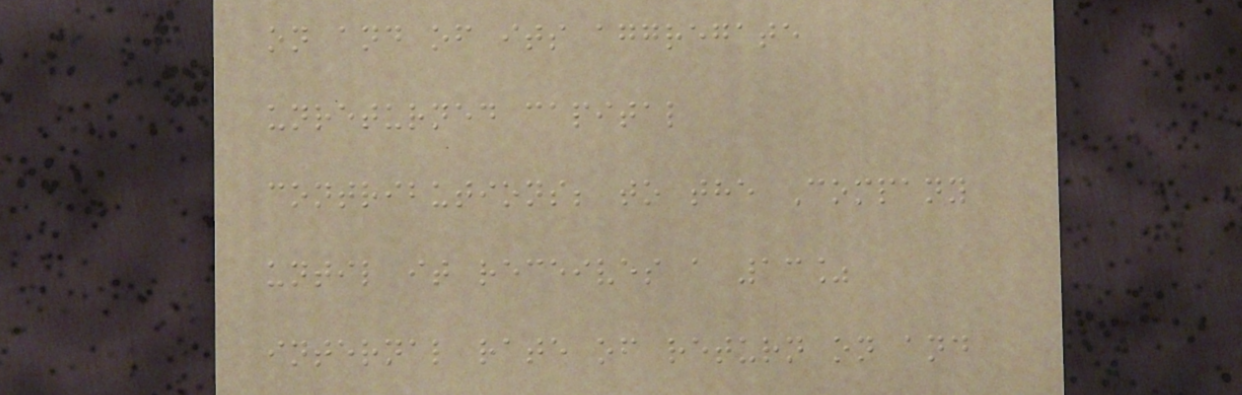on and of its aggregate
unreturned capital
contributions; to the Company
until it receives a 13%
internal rate of return on and
